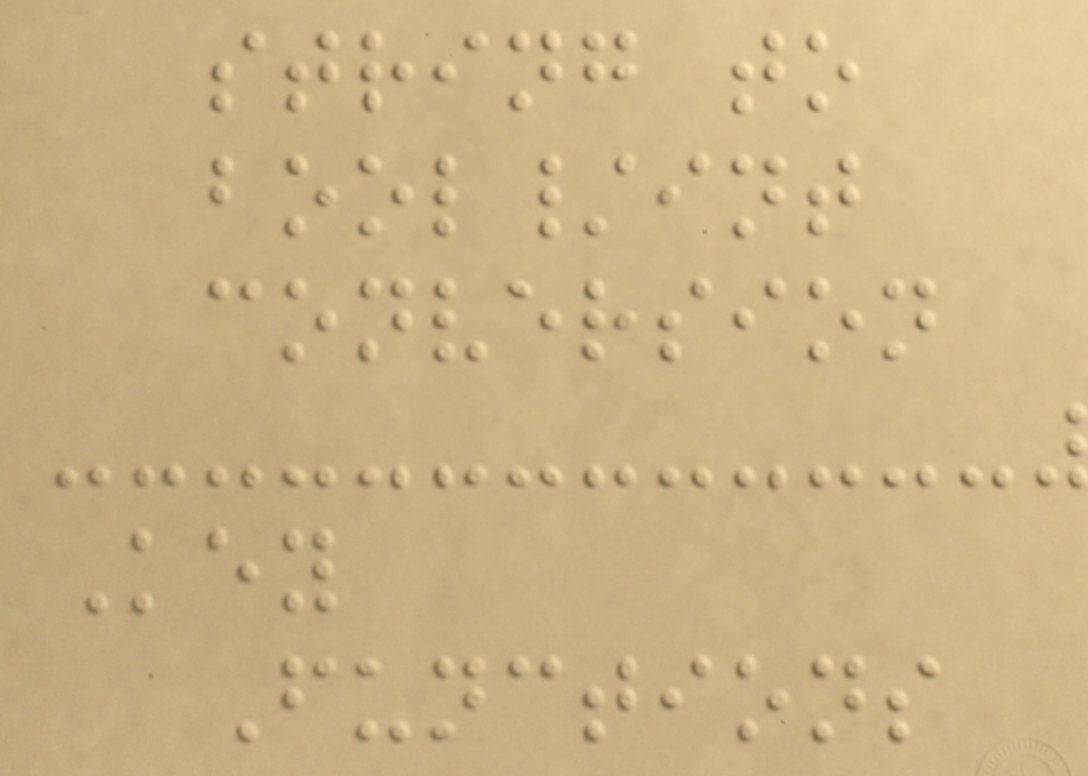string to
bool/int
conversion
Key
Functions
